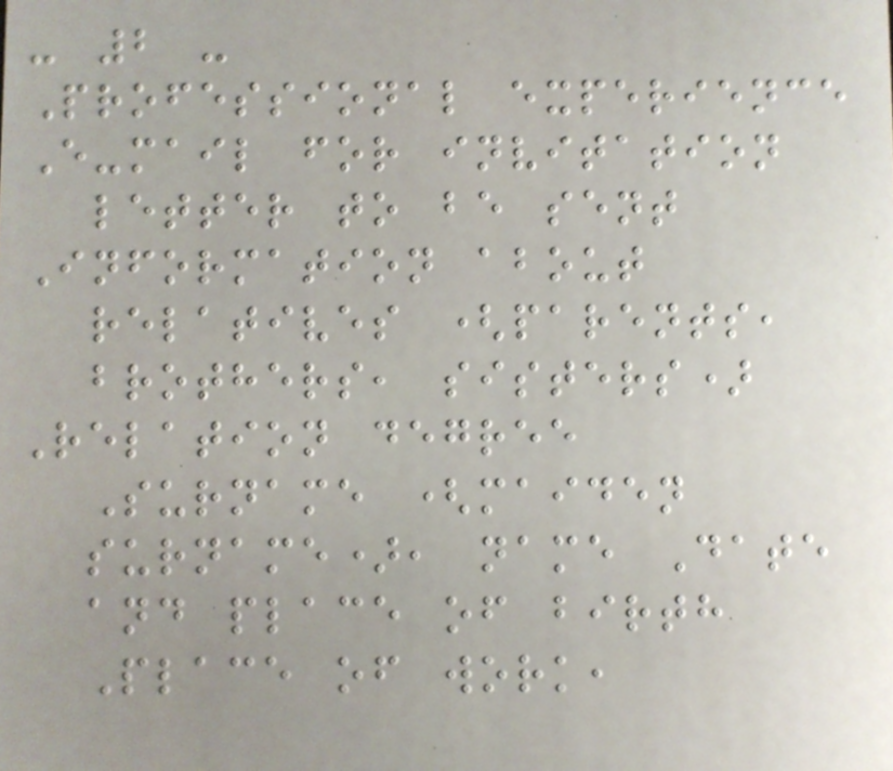- 2 -
Professional experience
E-mail for invitation
letter to be sent
Information about
relatives (parents,
brothers, sisters)
Relation degree
Surname (maiden
surname), name Date
and place of birth
Place of work,
